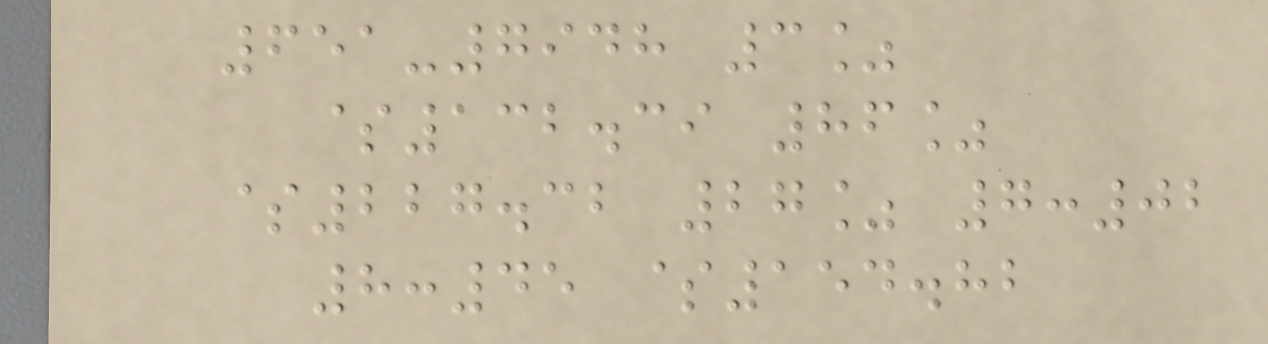651-7948 3%
$132.39 86%
$227.32 27% 7:02
8:45 $154.82
